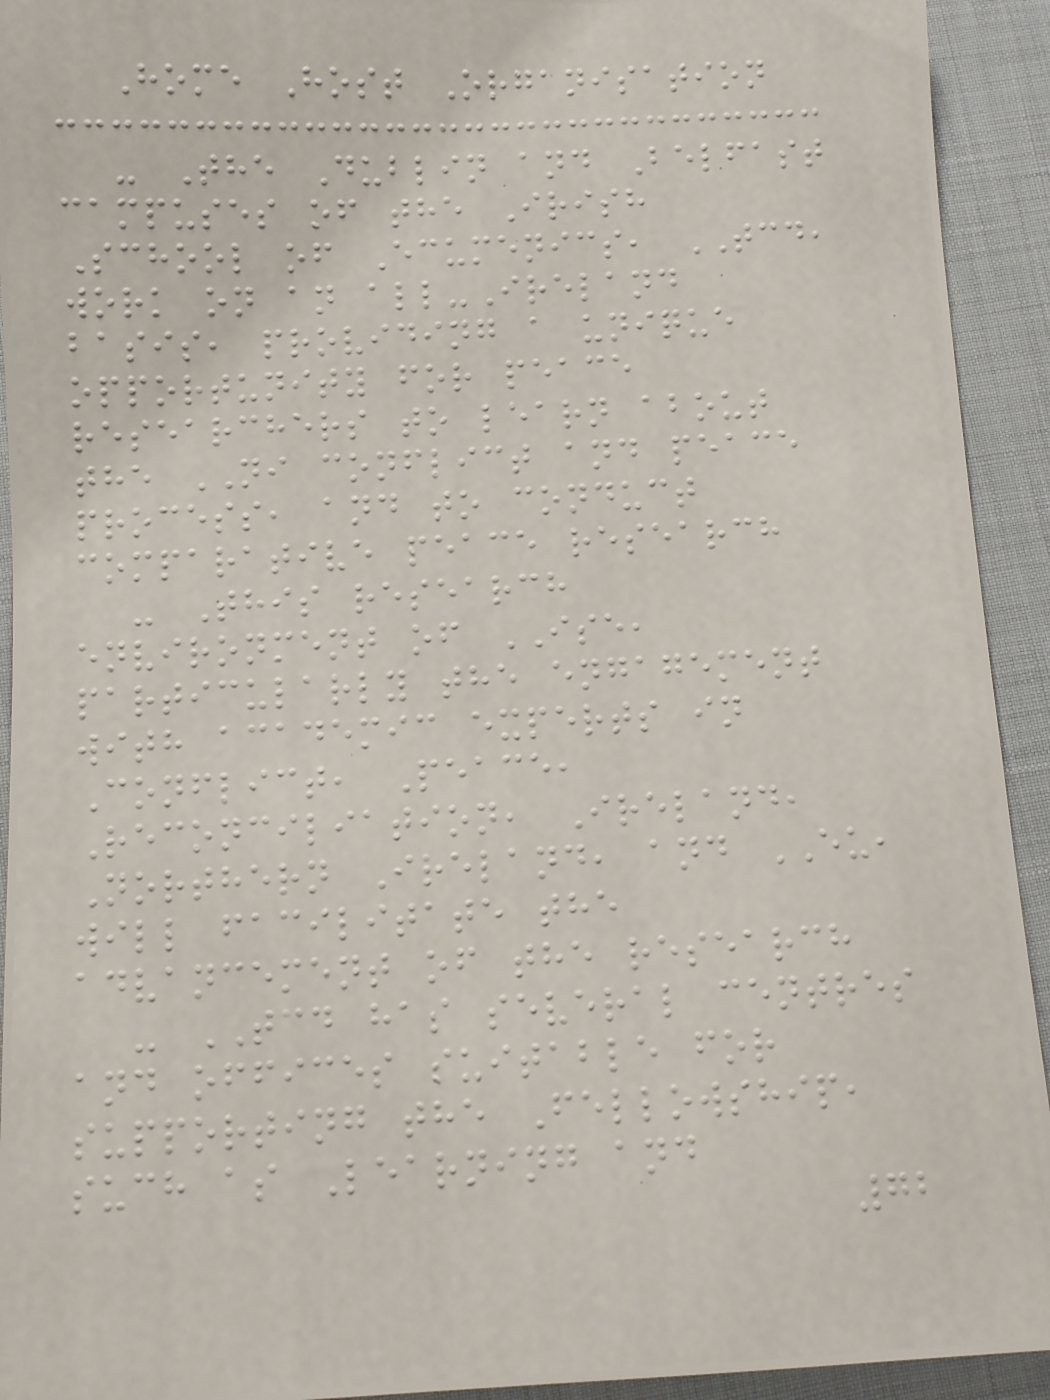Home Host Organisation
- The Dublin and Belfast
campuses of the Irish
School of Ecumenics, TCD,
work on an all-Ireland
basis, providing a unique
opportunity for peace
researchers to learn about
the NI conflict and peace
process, and to conduct
comparative peace research
- This research
environment of ISE,
particularly the engagement
with academic experts in
Conflict, Peace,
Reconciliation, Ireland,
Northern Ireland, and EU,
will facilitate the
advancement of the research
- TCD has several centres
and offices suitable for
supporting the Fellowship,
such as Learning and
72
